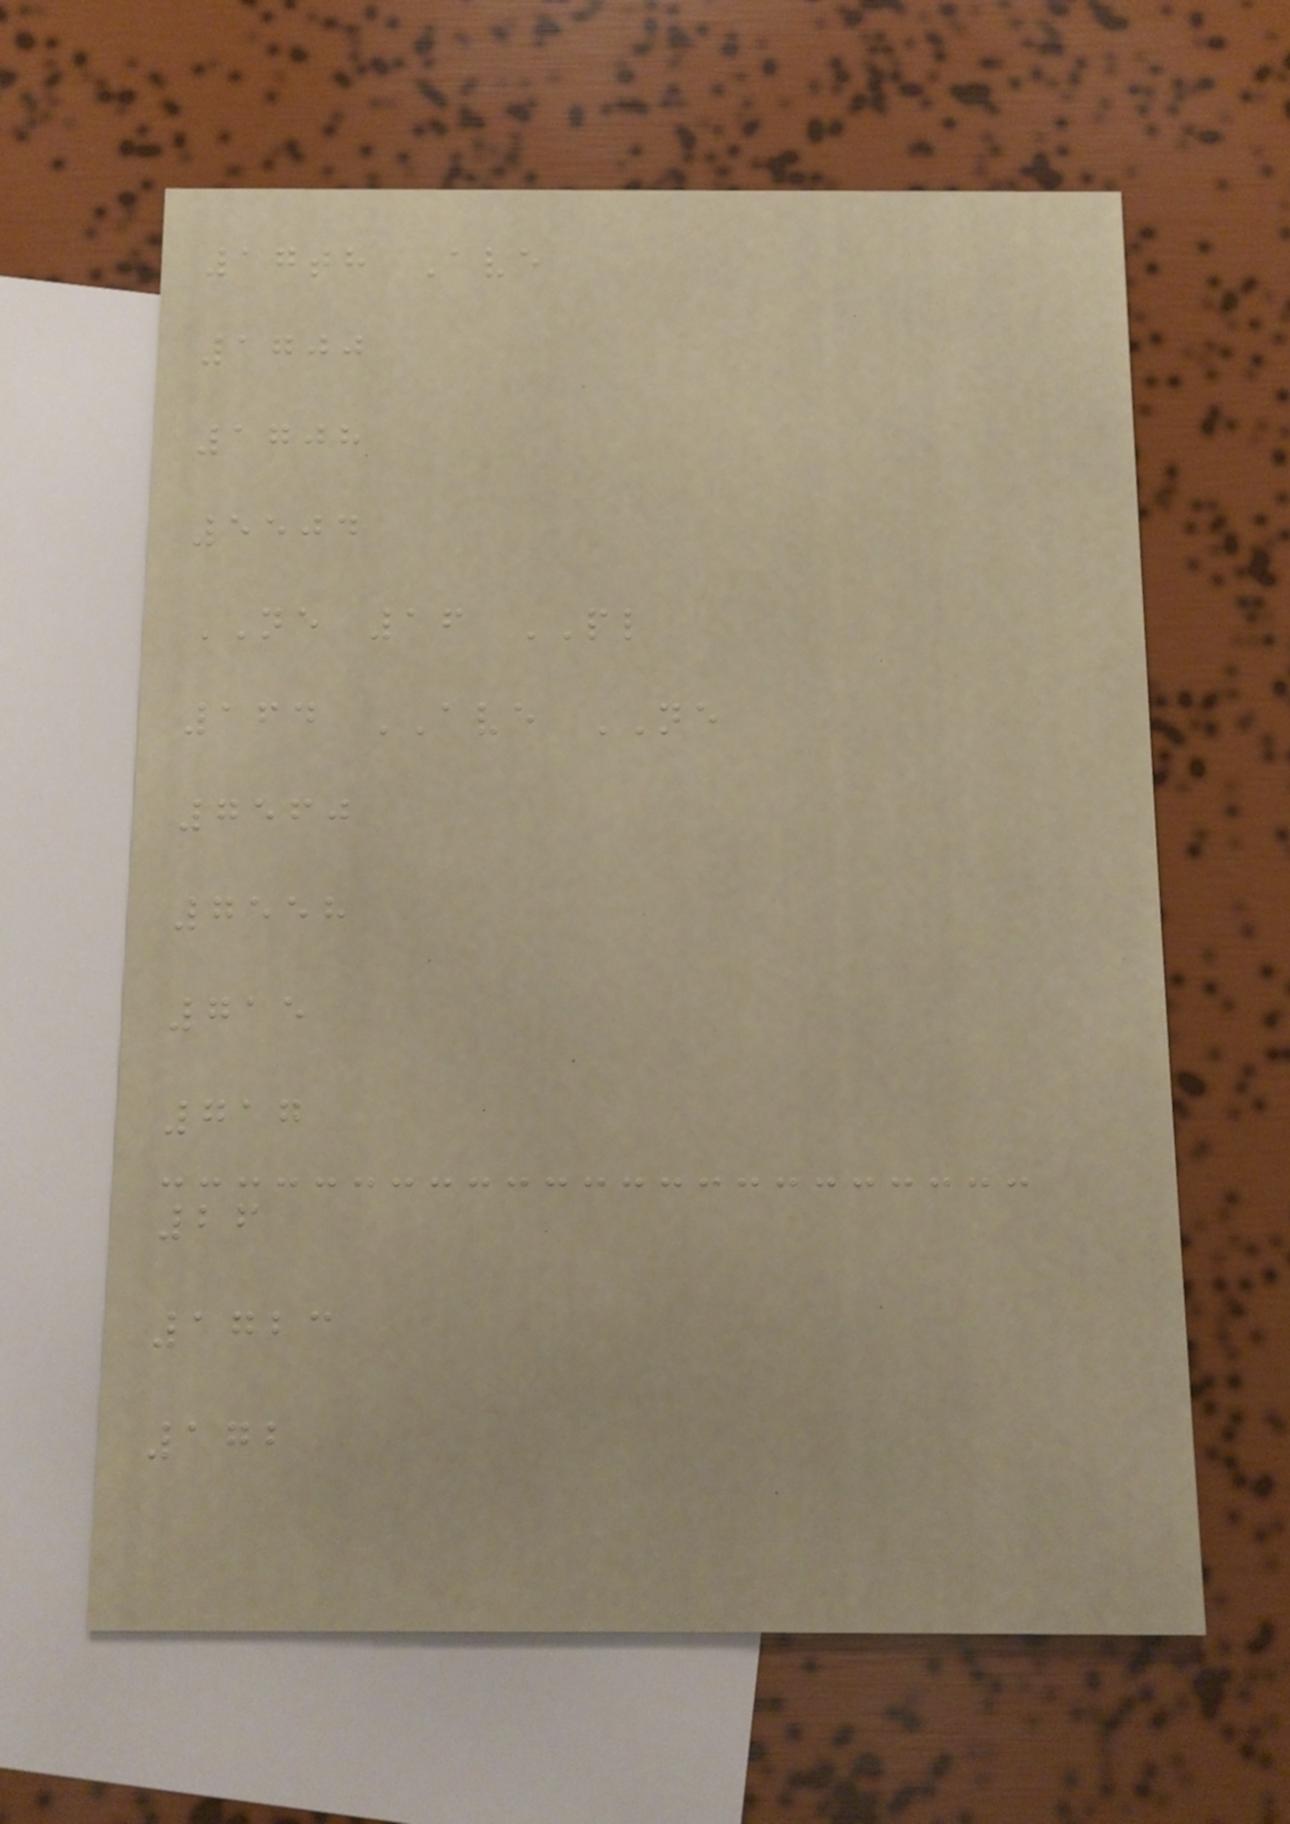17th Ave
1700
1708
5504
NE 16 PL
164 AVE NE
7560
7558
715
717
26
1723
172
